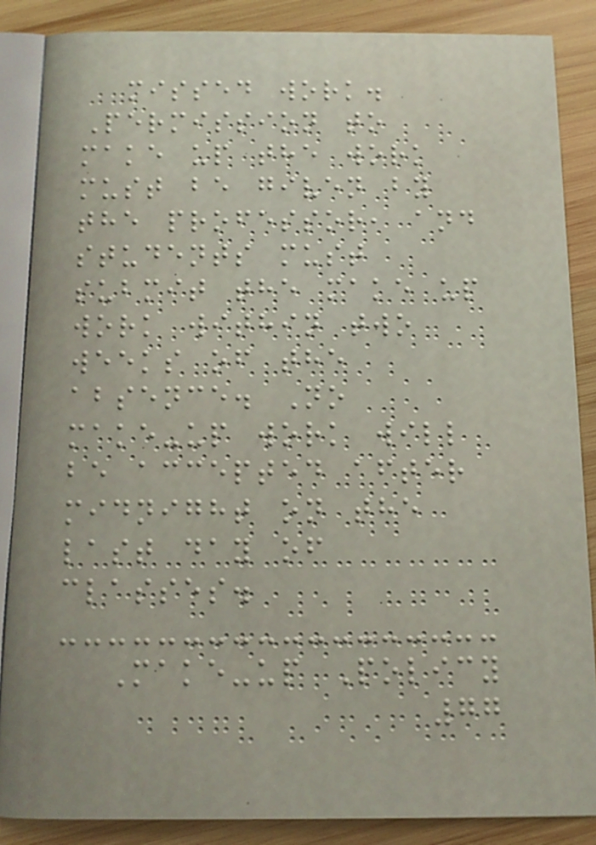missed work.
Permission to
make up the work
must be given by
the professor, and
students must
submit the make up
work within two
weeks of the
absence. No
make-up work will
be accepted after
midnight on the
last day of
classes.
Make-up Policy
77
